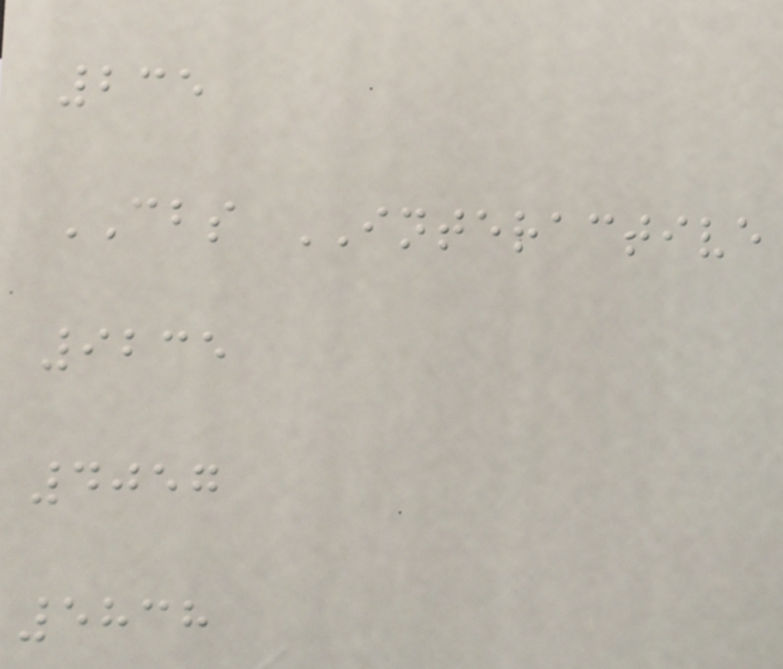235
CBS INTERACTIVE
9235
4057
5838
